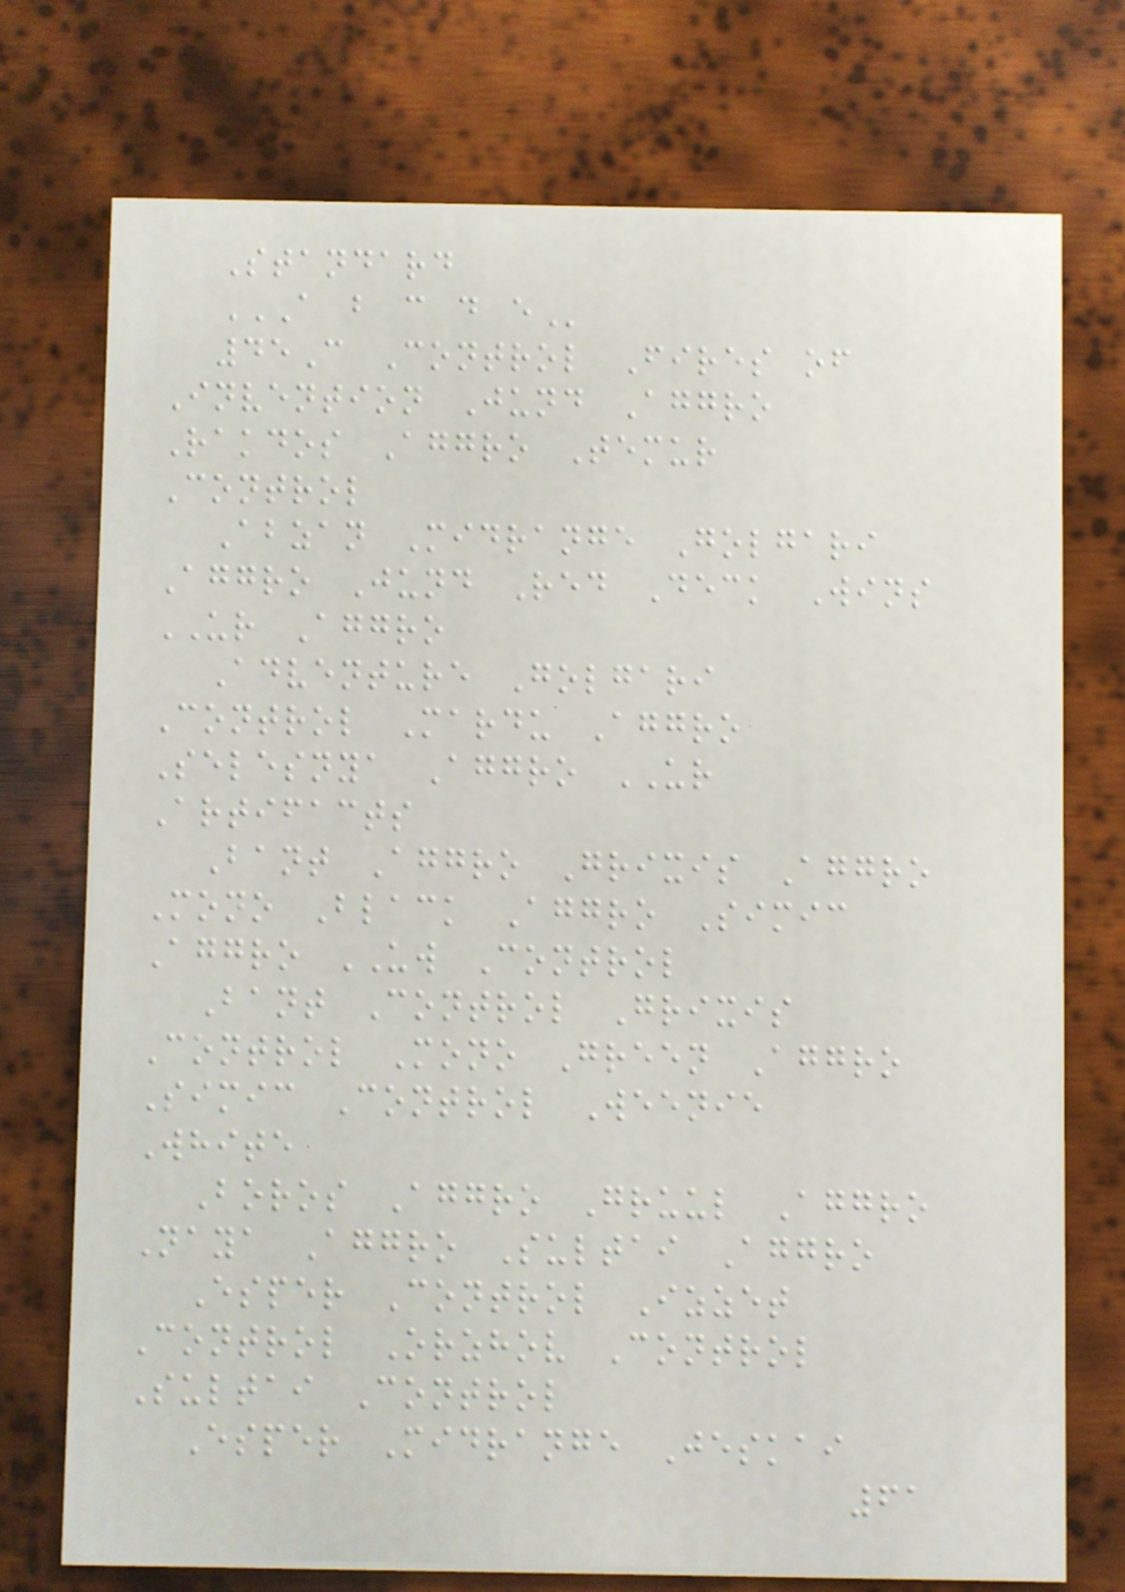Standard
A B C D E
45C Control Fires of
Invention Jund Aggro
Rakdos Aggro Temur
Control
Abzan Midrange Golgari
Aggro Jund Red Deck Wins
UR Aggro
Adventure Golgari
Control Mardu Aggro
Selesnya Aggro UR
Artifacts
Bant Aggro Grixis Aggro
Mono Black Aggro Simic
Aggro UW Control
Bant Control Grixis
Control Mono Green Aggro
Simic Control Weenie
White
Boros Aggro Gruul Aggro
Naya Aggro Sultai Aggro
Esper Control Izzet
Control Orzhov Control
Sultai Control
Esper Midrange Jeskai
61
